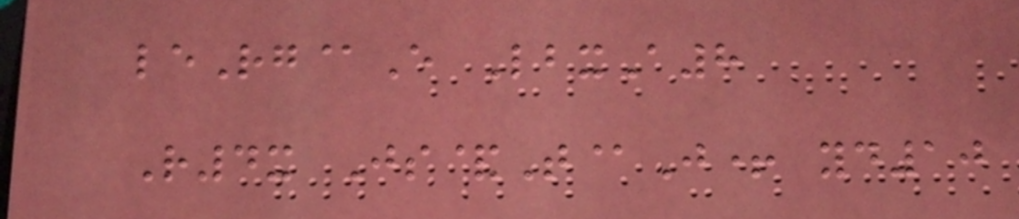leRg@E LbxA8
R4x Js&T@J+ yd10
